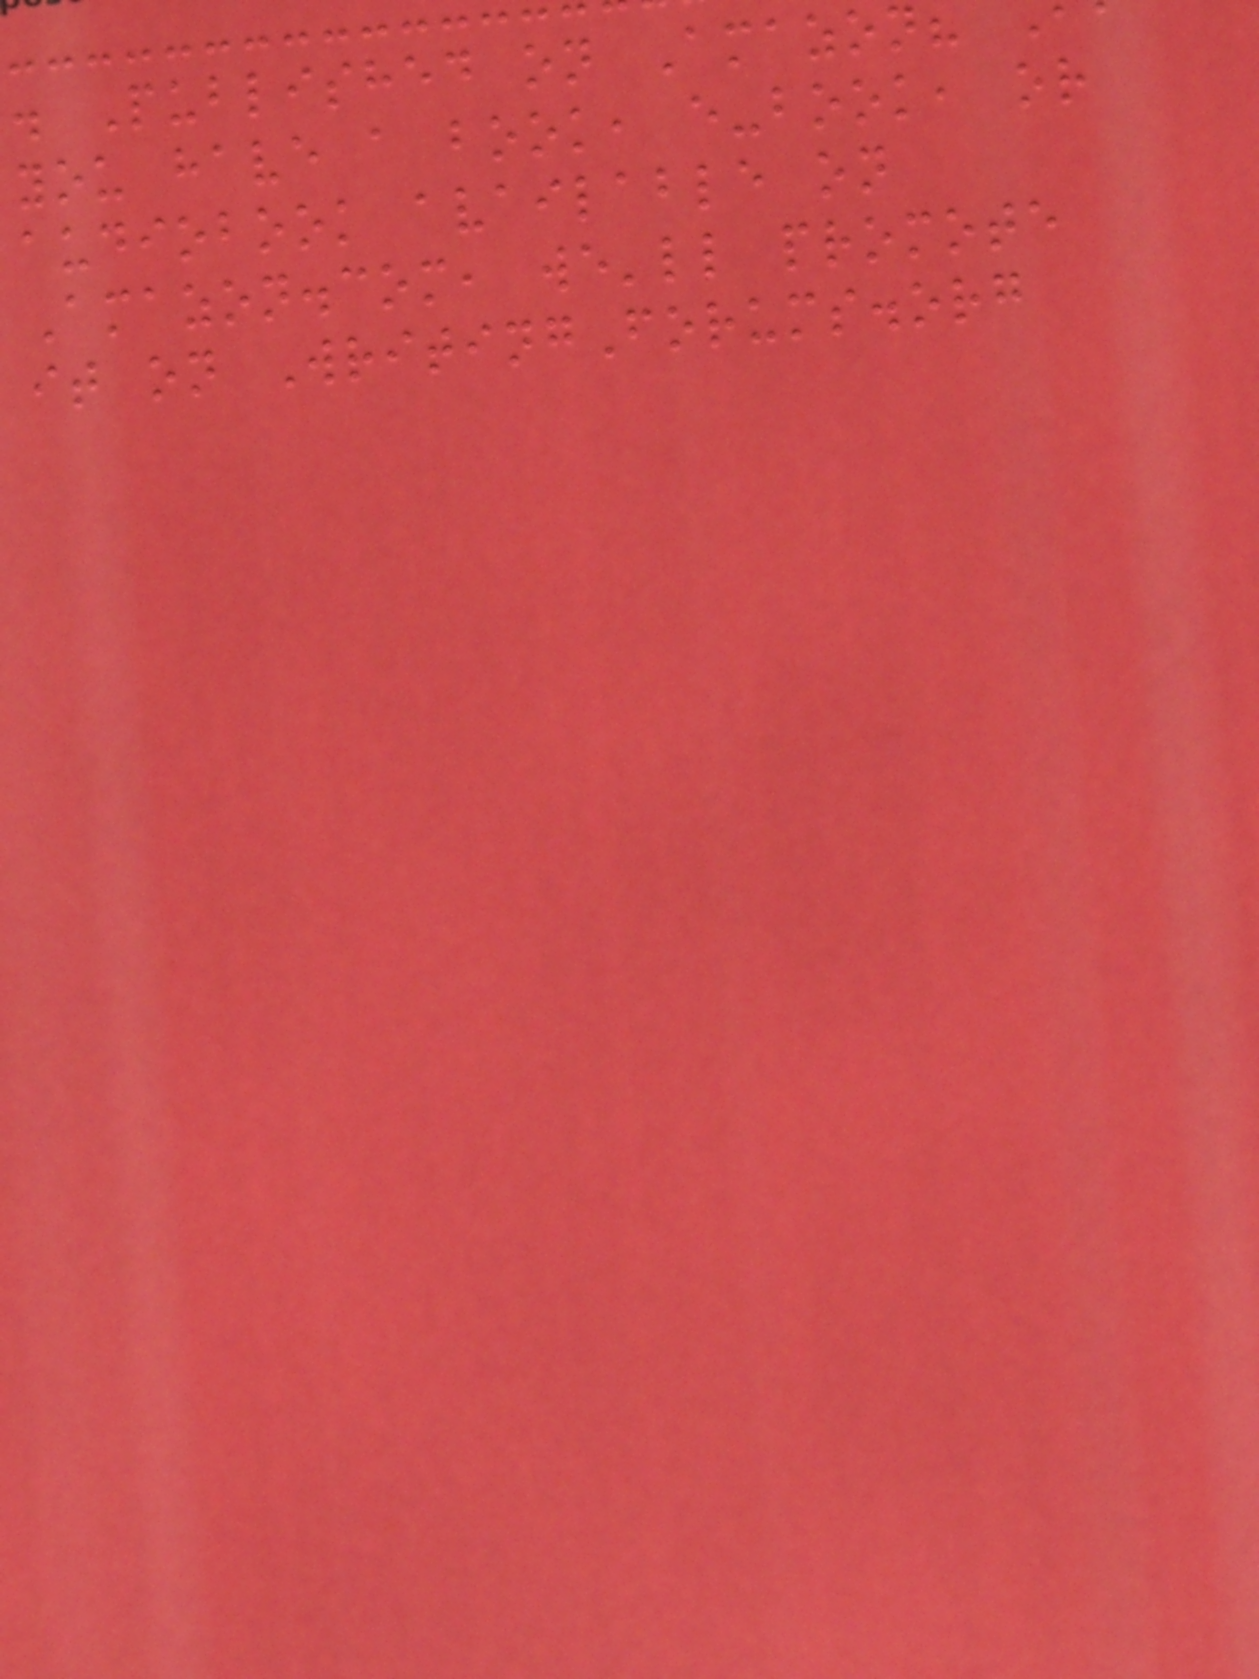. Published on Amazon
you have a book, e-book, or
audiobook available on
Amazon.com, we'll promote
it on WritingForums.org
